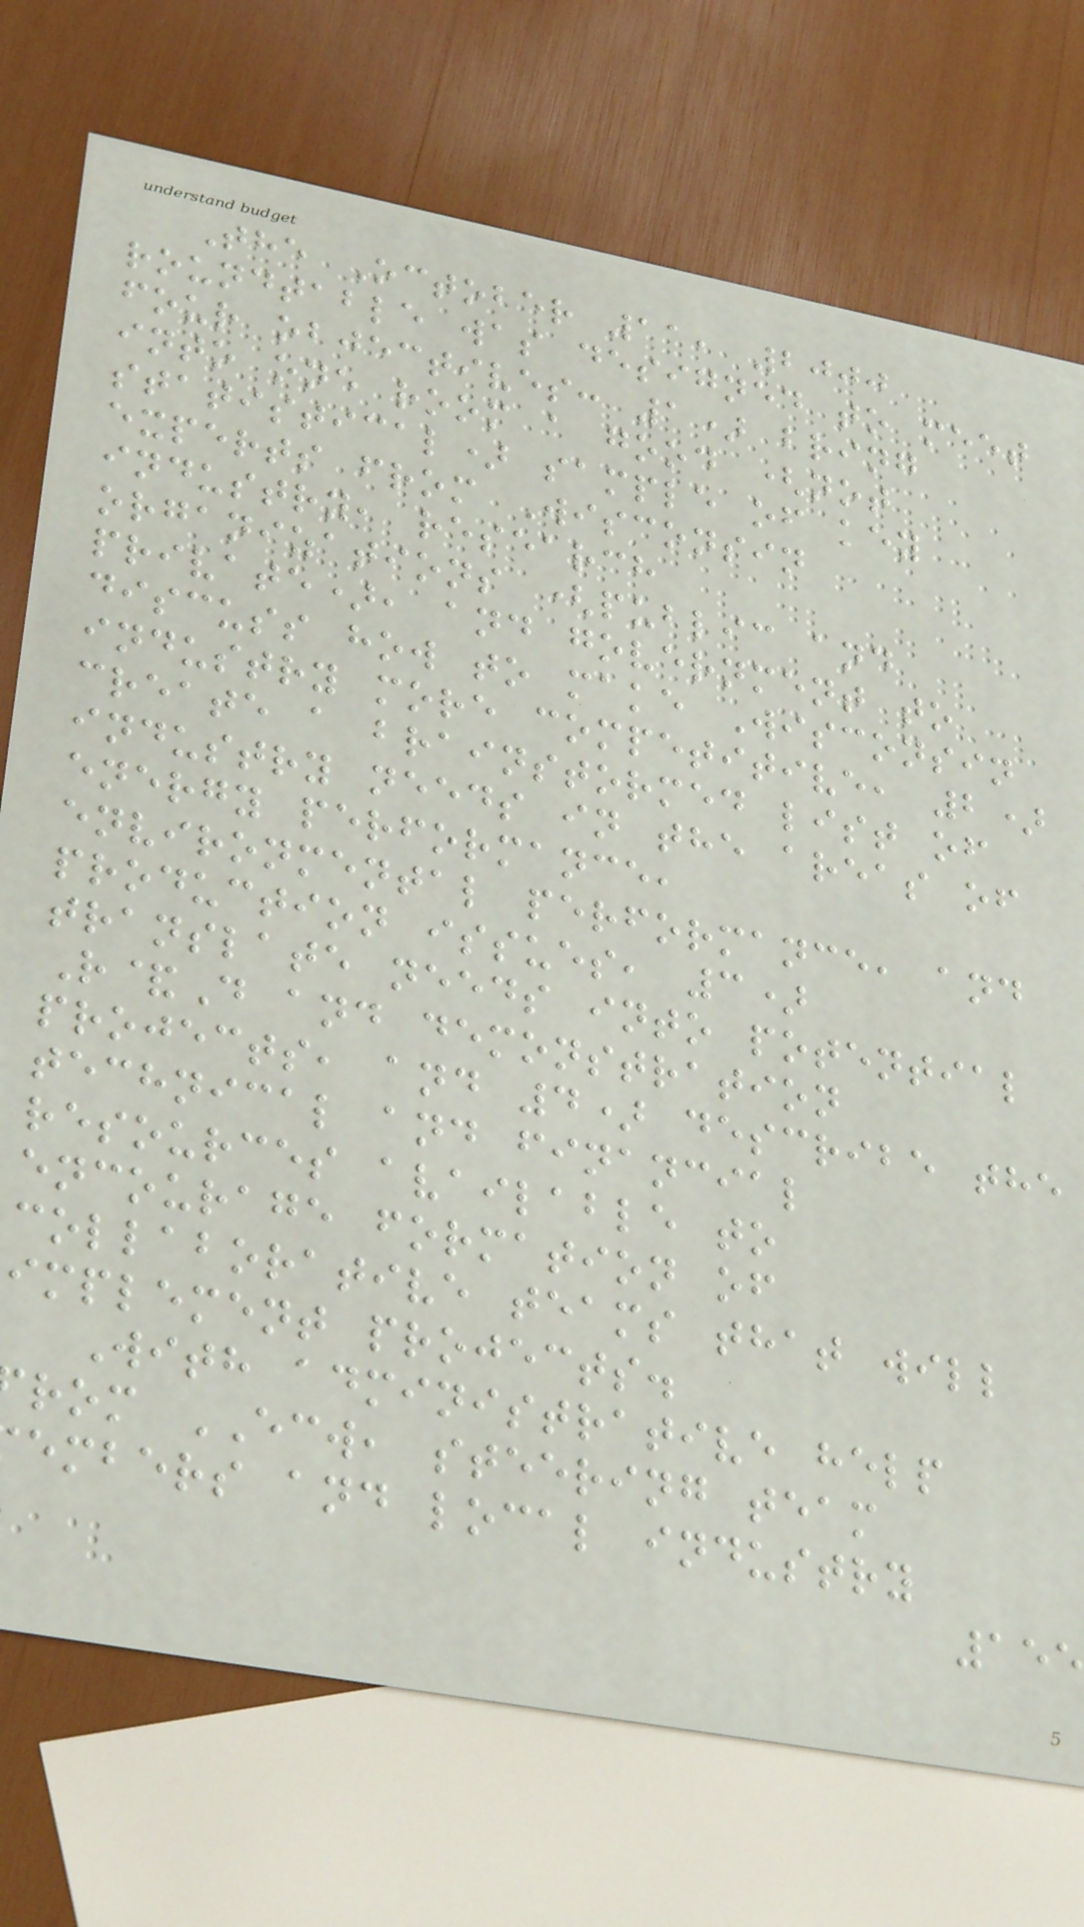The October 11, 2000
roundtable was designed to meet
four objectives: 1) bring
into one room a good (not
statistical) sample of key
experts from Wisconsin
industry, research
organizations (public and
private), and government to
discuss how to make Wisconsin
industry more competitive, 2)
create a brainstormed list of
industry needs in the areas of
energy performance,
environmental performance, and
production issues, 3)
translate needs into potential
R&D and demonstration
projects, and 4) describe the
technical and financial
resources available to
encourage formation of
collaborative teams that will
implement projects.
With administrative help
rom ECW, steering team
embers and local industry
155
